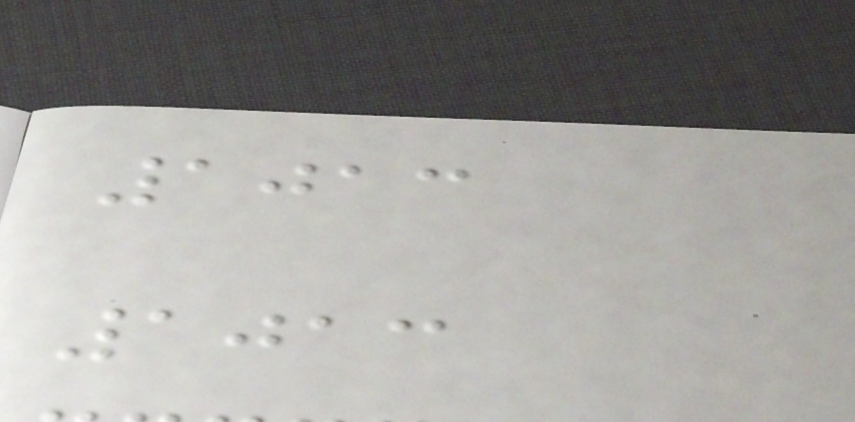1013
1013
